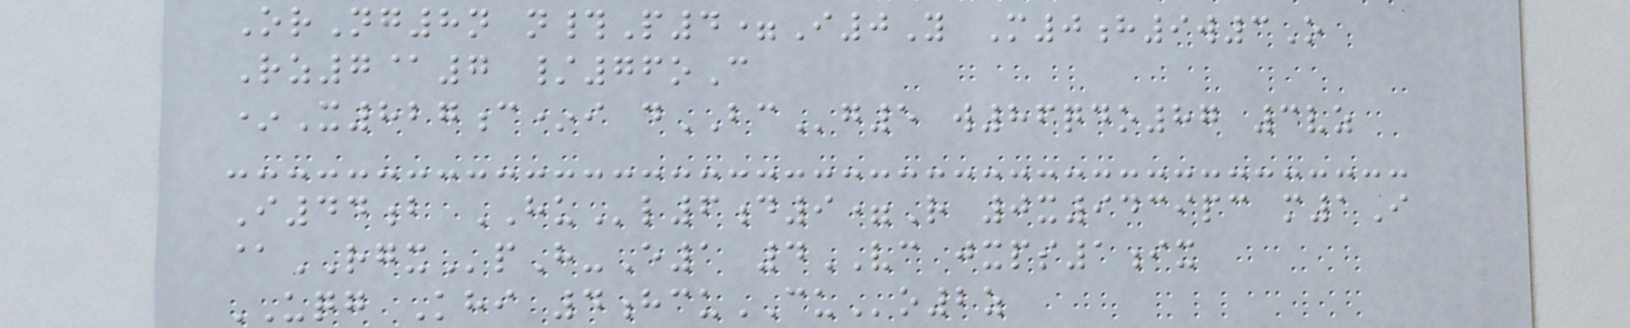OrNg8n n#P4=I0Y M0h9w3O
Rz7@7 /76oC
*X827c*i dBCg5 w86qdo87 3vz
I44b HUl6d9=R 0x9439pc m1I
@RGXpH-E1 4VC jxps1ix
UQG Khi 4hcuCUo2z
